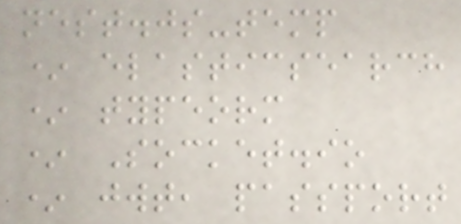nest.js-temp
* elasticsearch
* typeorm
* Socket.io
* jwt, passport
